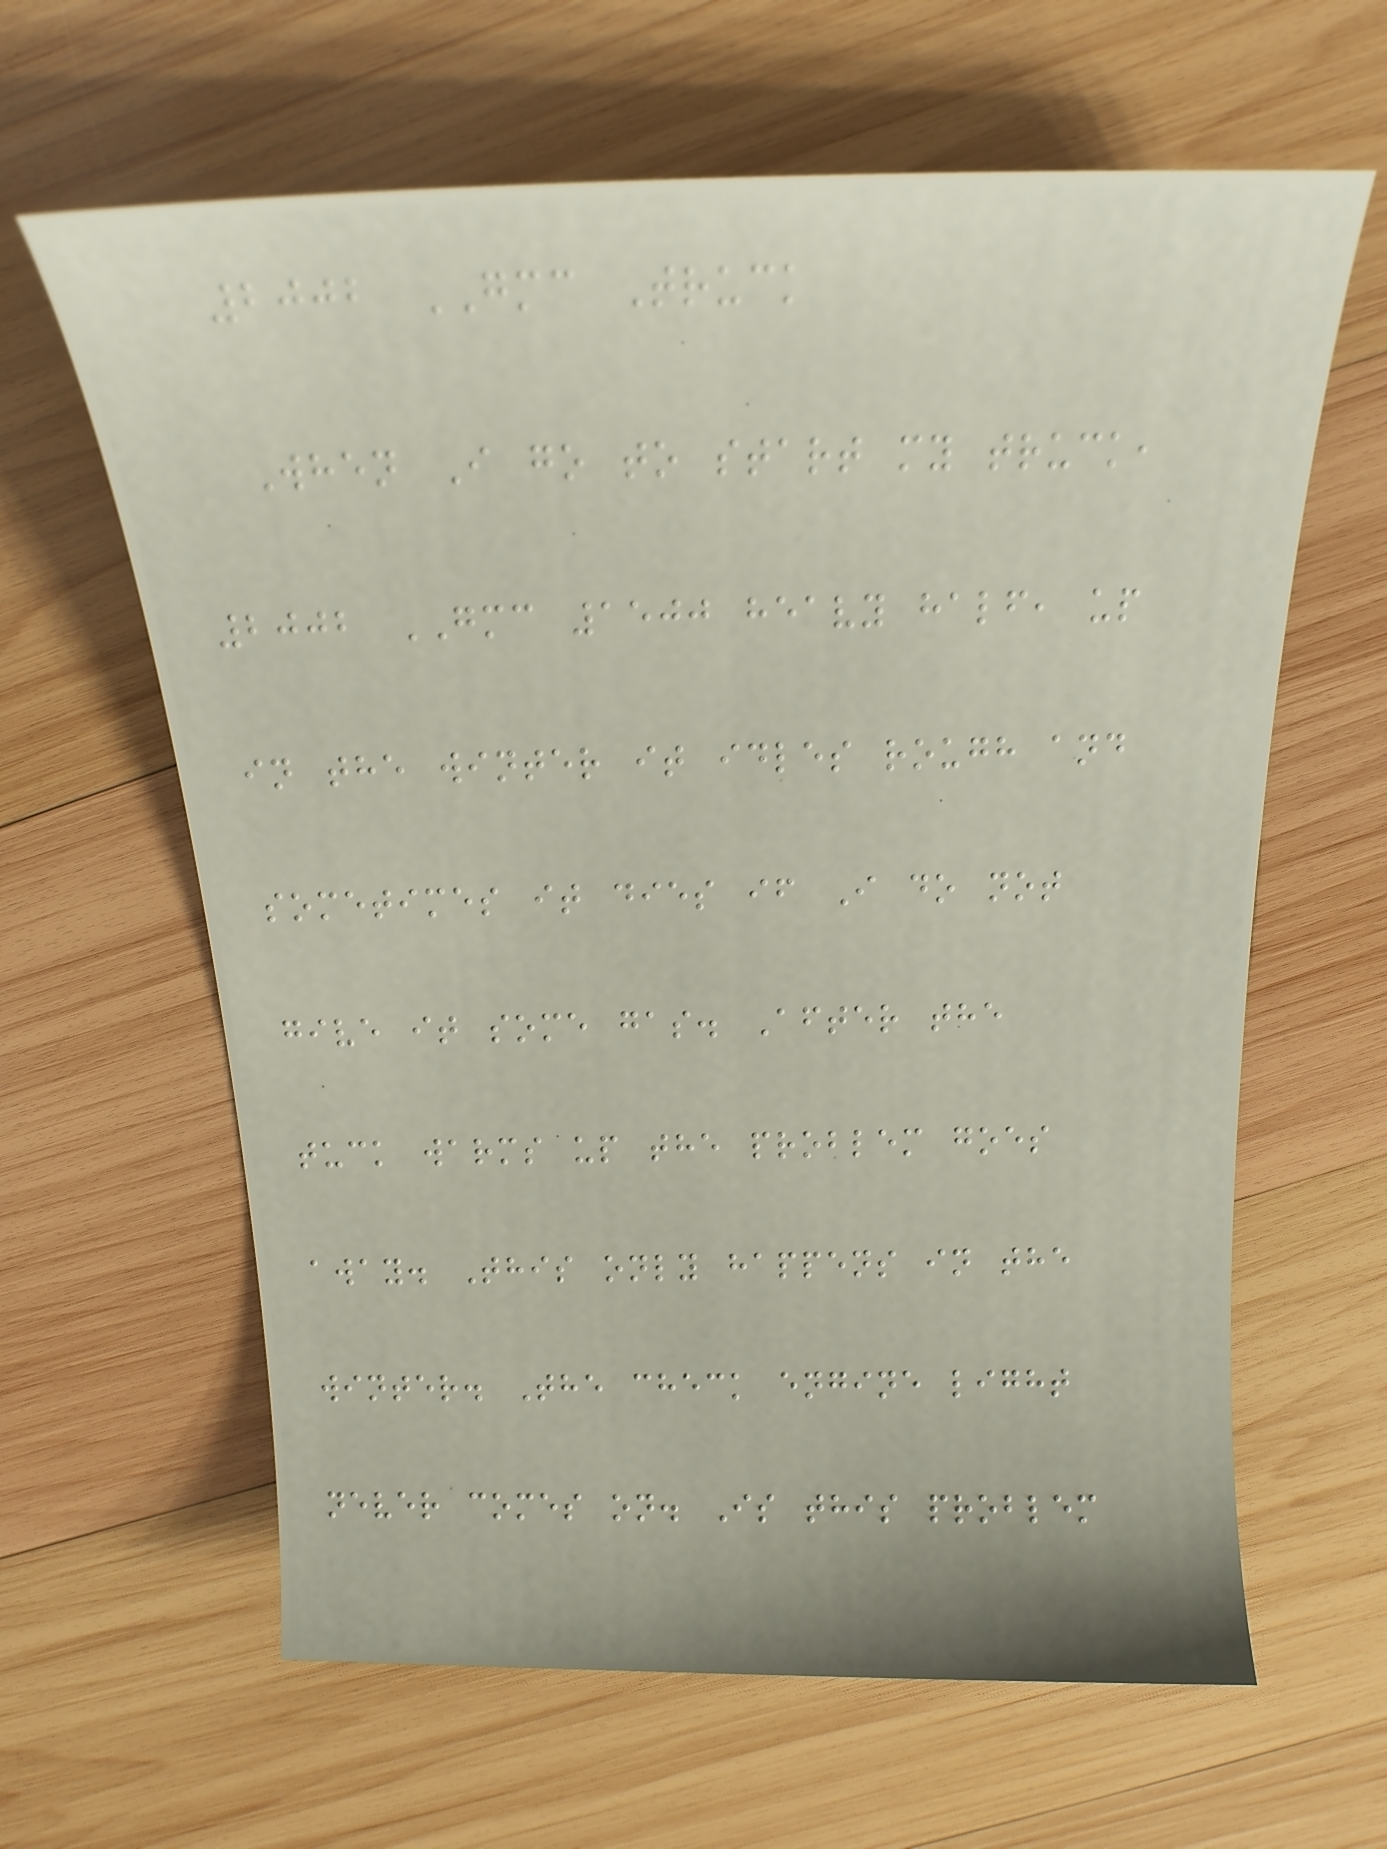2002 GMC Truck
When I go to start my truck,
2002 GMC 1500 heavy half, up
in the winter it idles rough and
sometimes it dies if I do not
give it some gas. After the
tuck warms up the problem goes
away. This only happens in the
winter. The check engine light
never comes on. Is this problem
